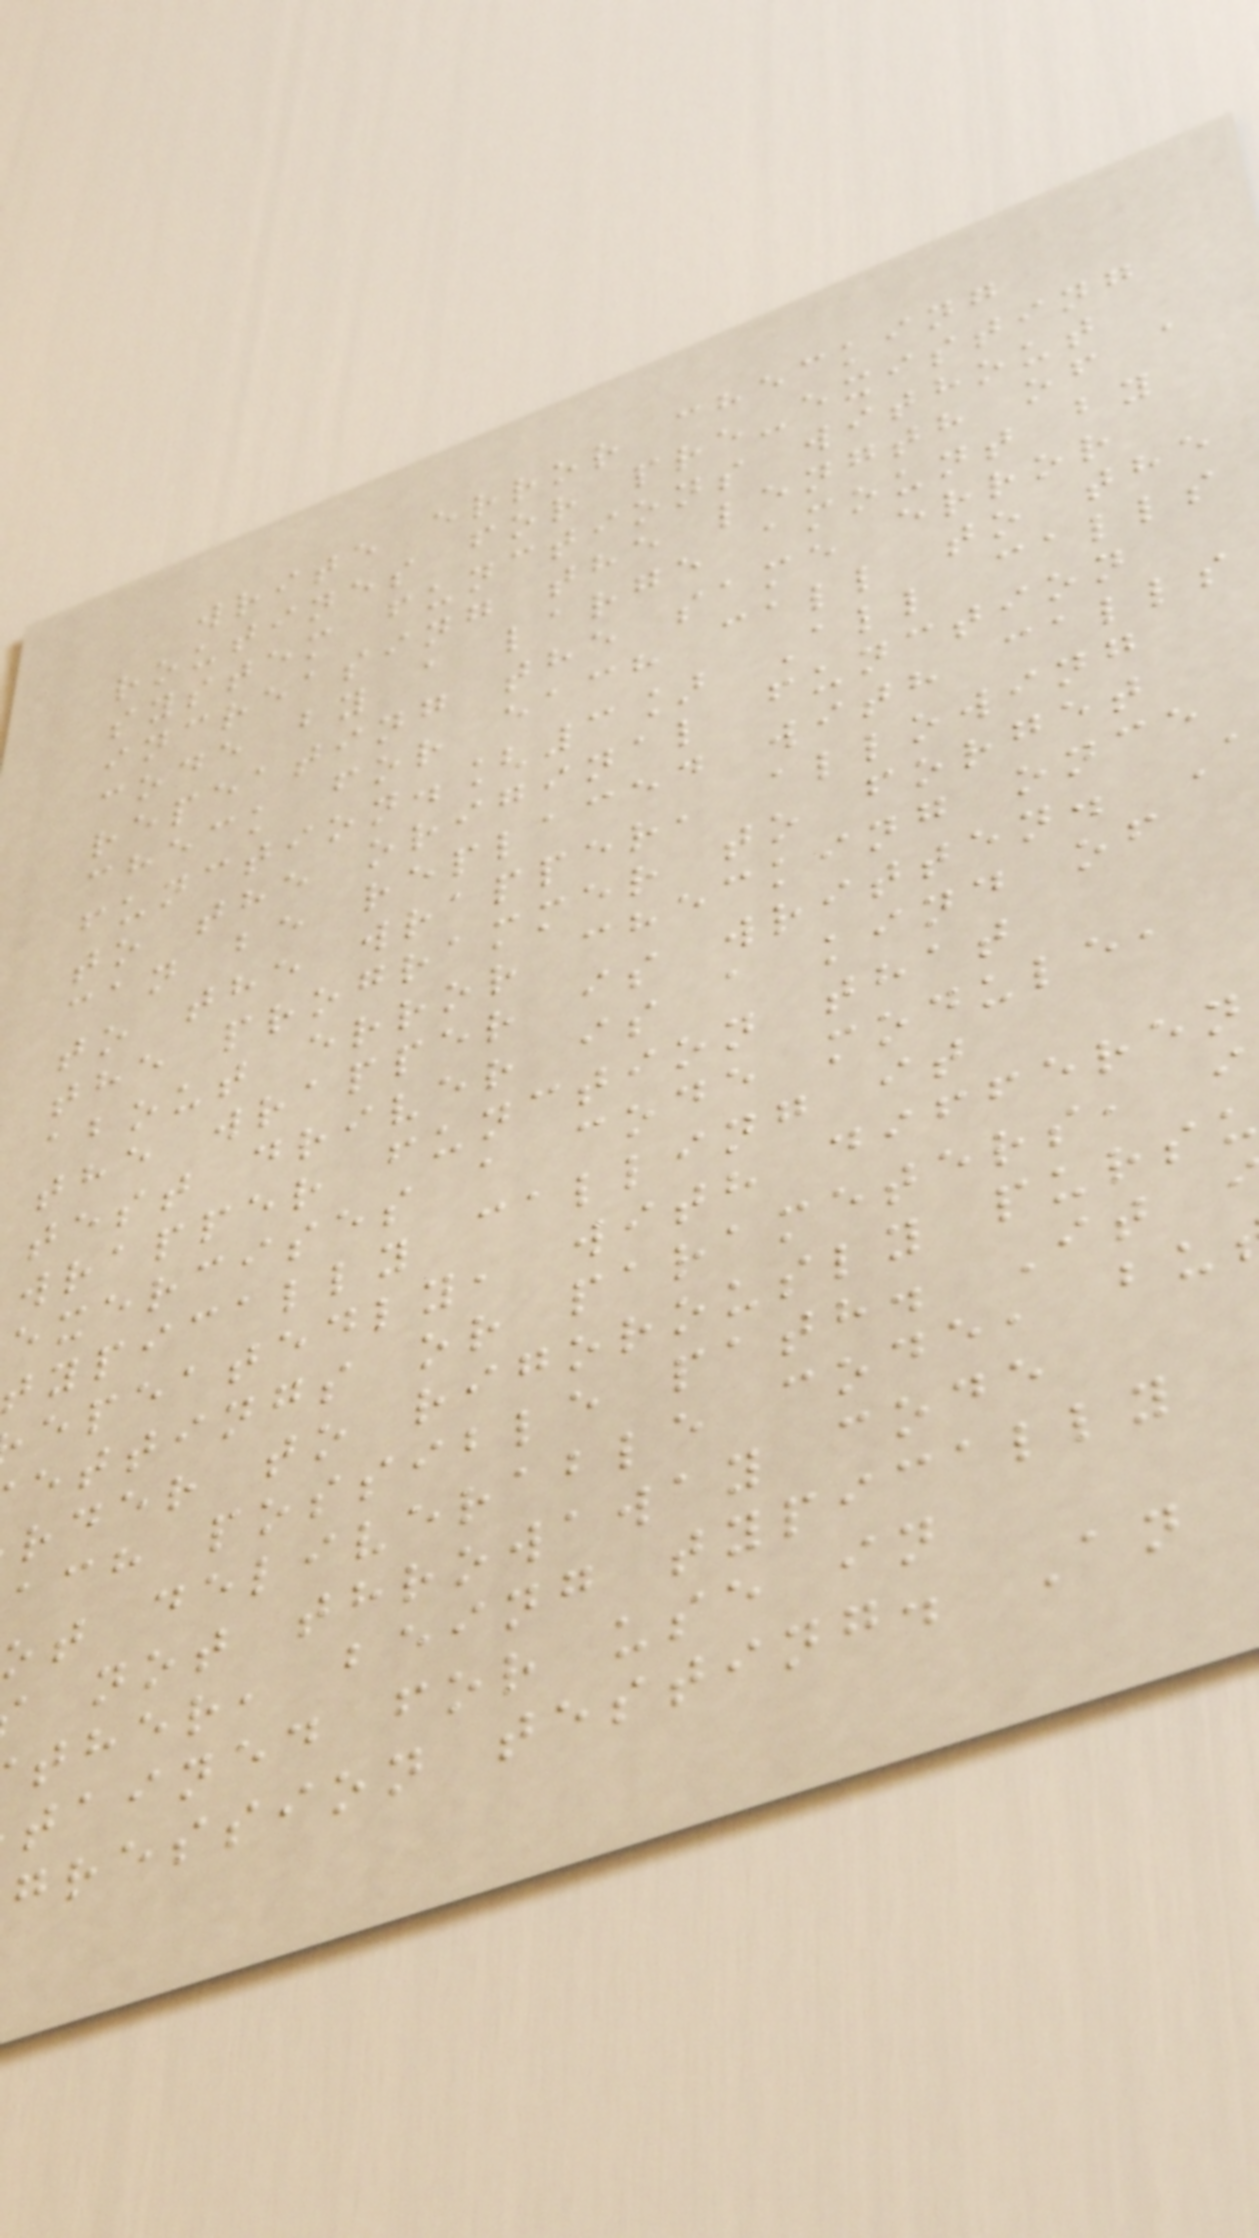write error checking
routines for pre-existing
system functions without
increasing the length of a
code by a large amount by
repeating the same error
check for each call to the
function.[3] All calls
to the original function
can be replaced with calls
to the wrapper, allowing
the programmer to forget
about error checking once
the wrapper is written. A
test driver is a kind of
wrapper function that
exercises a code module,
typically calling it
epeatedly, with differen
ettings or parameters, i
rder to rigorously pursu
ach possible path. It
ot deliverable code, bu
not throwaway code
ther, being typically
tained for use in
gression testing. An
